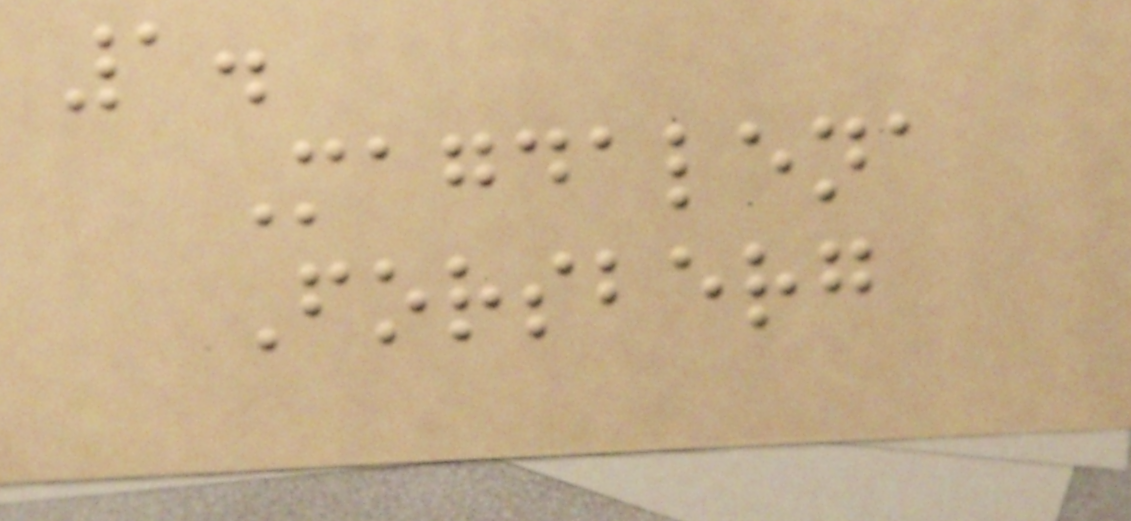1.
Magdalena
Forsberg
